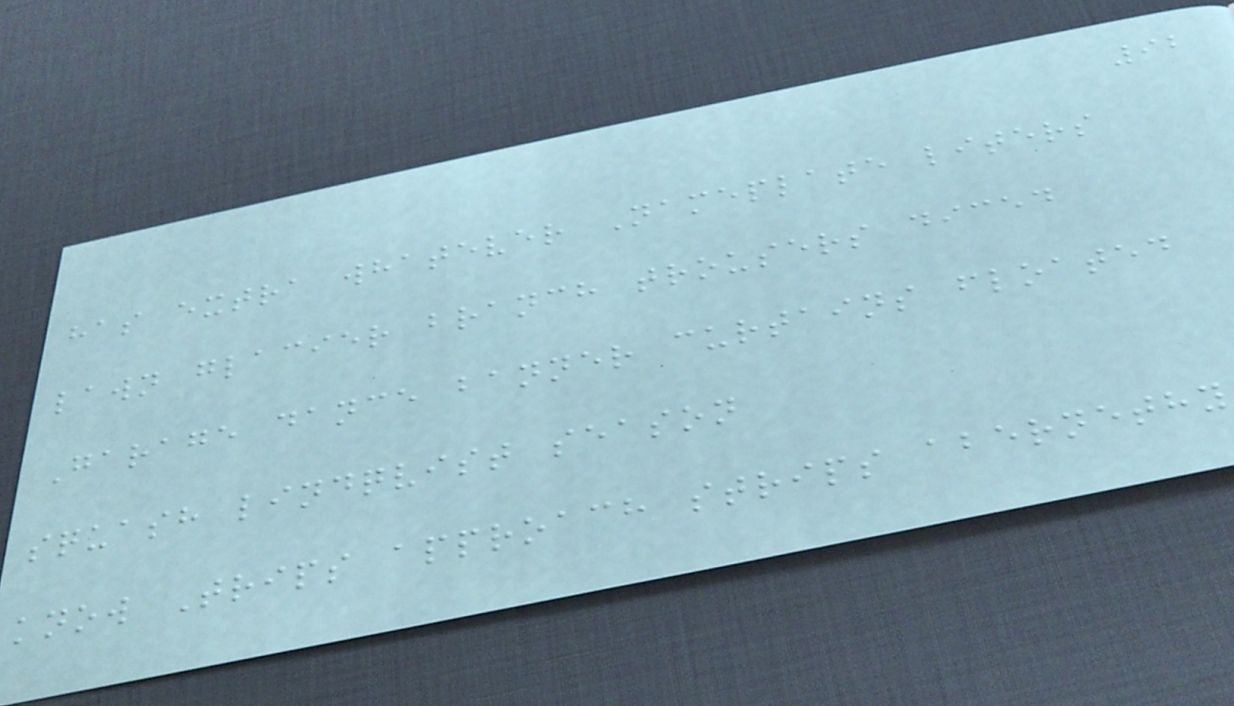92
has extra whatever Nameplate liters
lawn glacier branch trousers diced
Garage dance banner curtains floated
squash lindqvist season
know Trips approach strips abernethy
